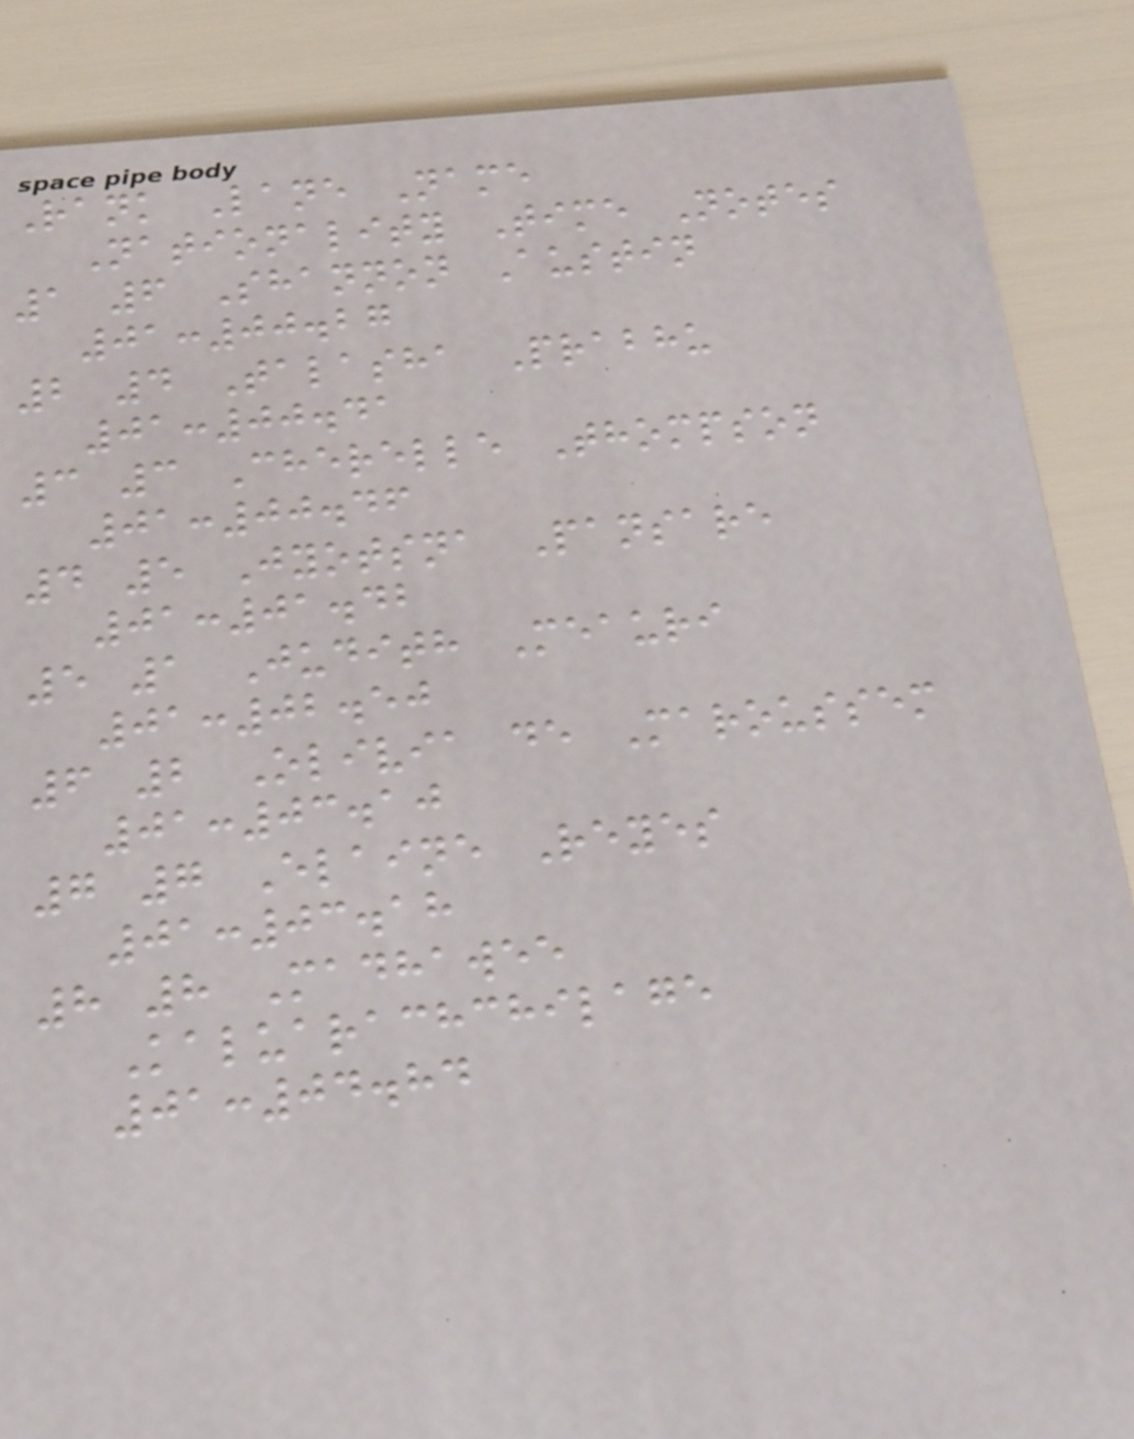Rank Lane Name
Nationality Time Notes
1 6 Shannon Austin
01:00.27
2 4 Talasha Prabhu
01:00.41
3 3 Cherelle Thompson
01:00.46
4 5 Jyotsna Pansare
01:01.42
5 1 Judith Meauri
01:02.50
6 2 Olivia de Maroussem
01:03.10
7 7 Elaine Reyes
01:03.18
8 8 Madhawee
Kaluarachchilage
01:04.84
